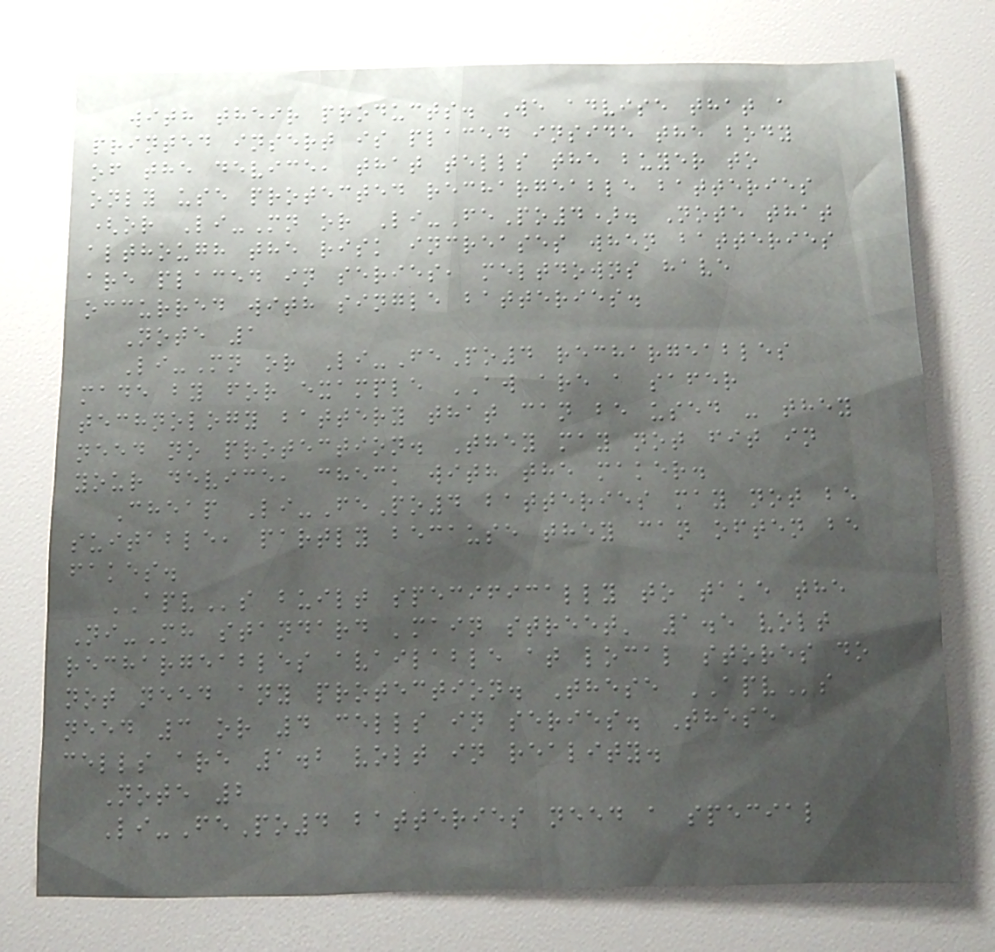with their products. We advise that a
printed insert is placed inside the body
of the device, that tells the buyer to
only use protected rechargeable batteries
(or Li-Mn or Li-FePo4). Note that
although the risk increases when batteries
are placed in series, meltdowns have
occurred with single batteries.
Note 1
Li-Mn or Li-FePo4 rechargeables
made by for example AW are a safer
technology battery that can be used - they
need no protection. They may not fit in
your device, check with the maker.
Cheap Li-FePo4 batteries may not be
suitable, partly because they can often be
fakes.
APVs built specifically to take the
Ni-Mh standard 'main street' 1.5 volt
rechargeables available at local stores do
not need any protection. These APVs
need 3 or 4 cells in series. These
cells are 1.2 volt in reality.
Note 2
Li-FePo4 batteries need a special
